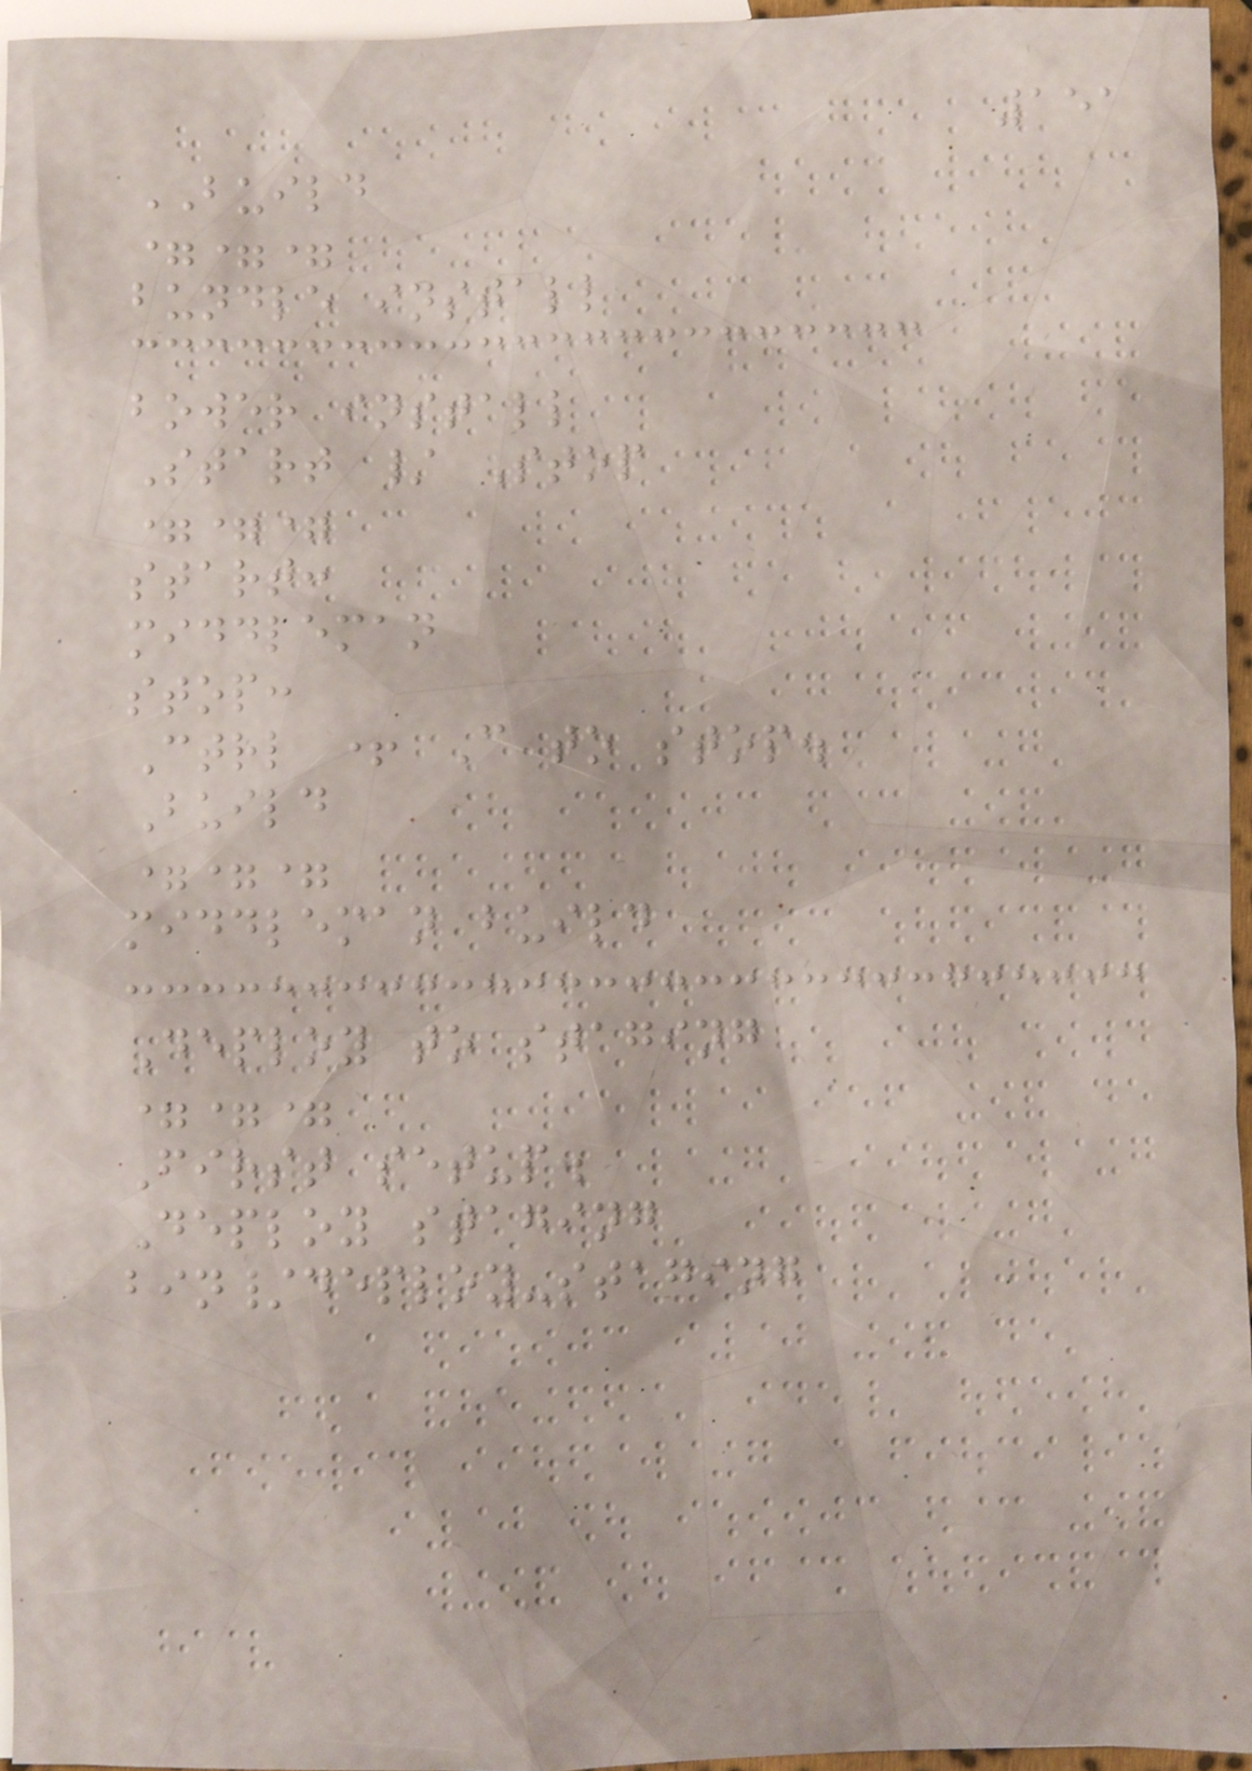151
BUILD
===
bundle install
bower install
Start / Stop
===
start:
middleman
stop:
Ctrl + C to stop.
Build
===
middleman build
Deploy to staging
===
First setup.
Deploy staging
bin/deploy-staging
